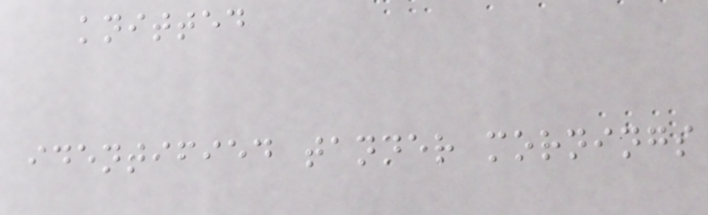knitted
identified tanner mornings
